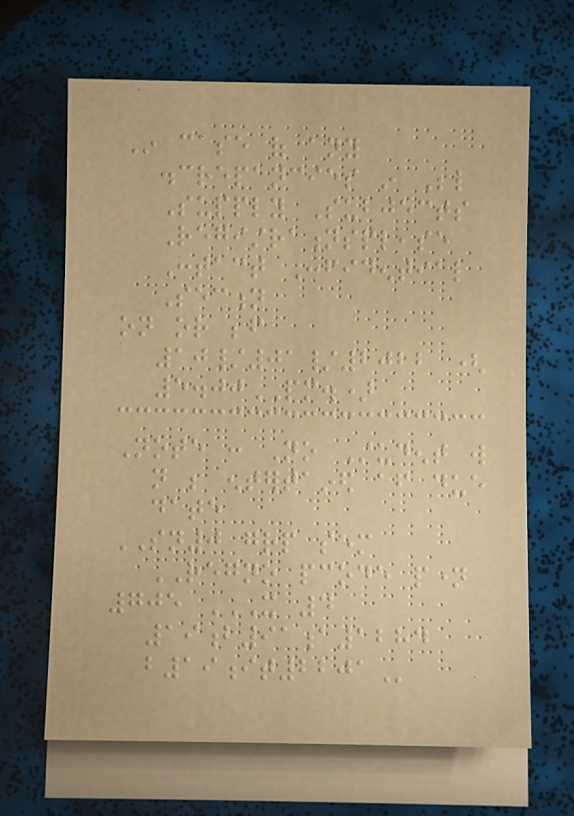In case of any
discrepancies in Below
Supply Subjects
Registrationsplease
Contact Confidential
Section
on or before
10/01/2022 (
5.00PM.)
Note : No Student will
not be entertained after due
date
SN0 grp sem
REGNO pcode pname
705 IT 4
19B91A1284
B19IT2201
